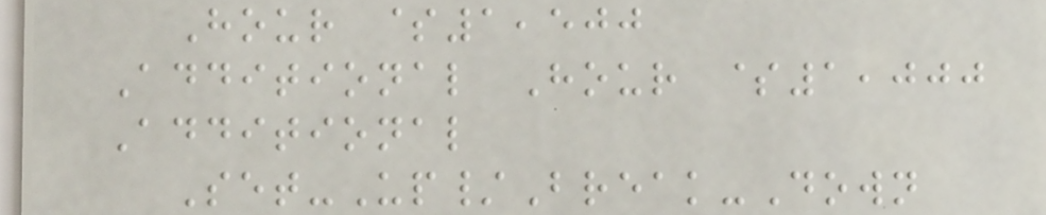Hour $1,500
Additional Hour $1,000
Additional
Set-Up/Break-Down
